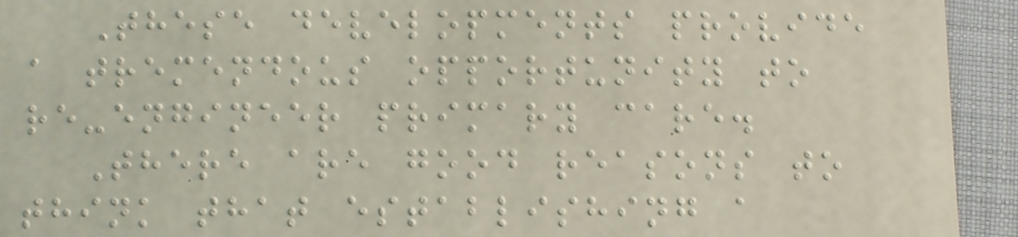These developments provide
a tremendous opportunity to
re-engineer primary care.
There are good reasons to
think that establishing a
